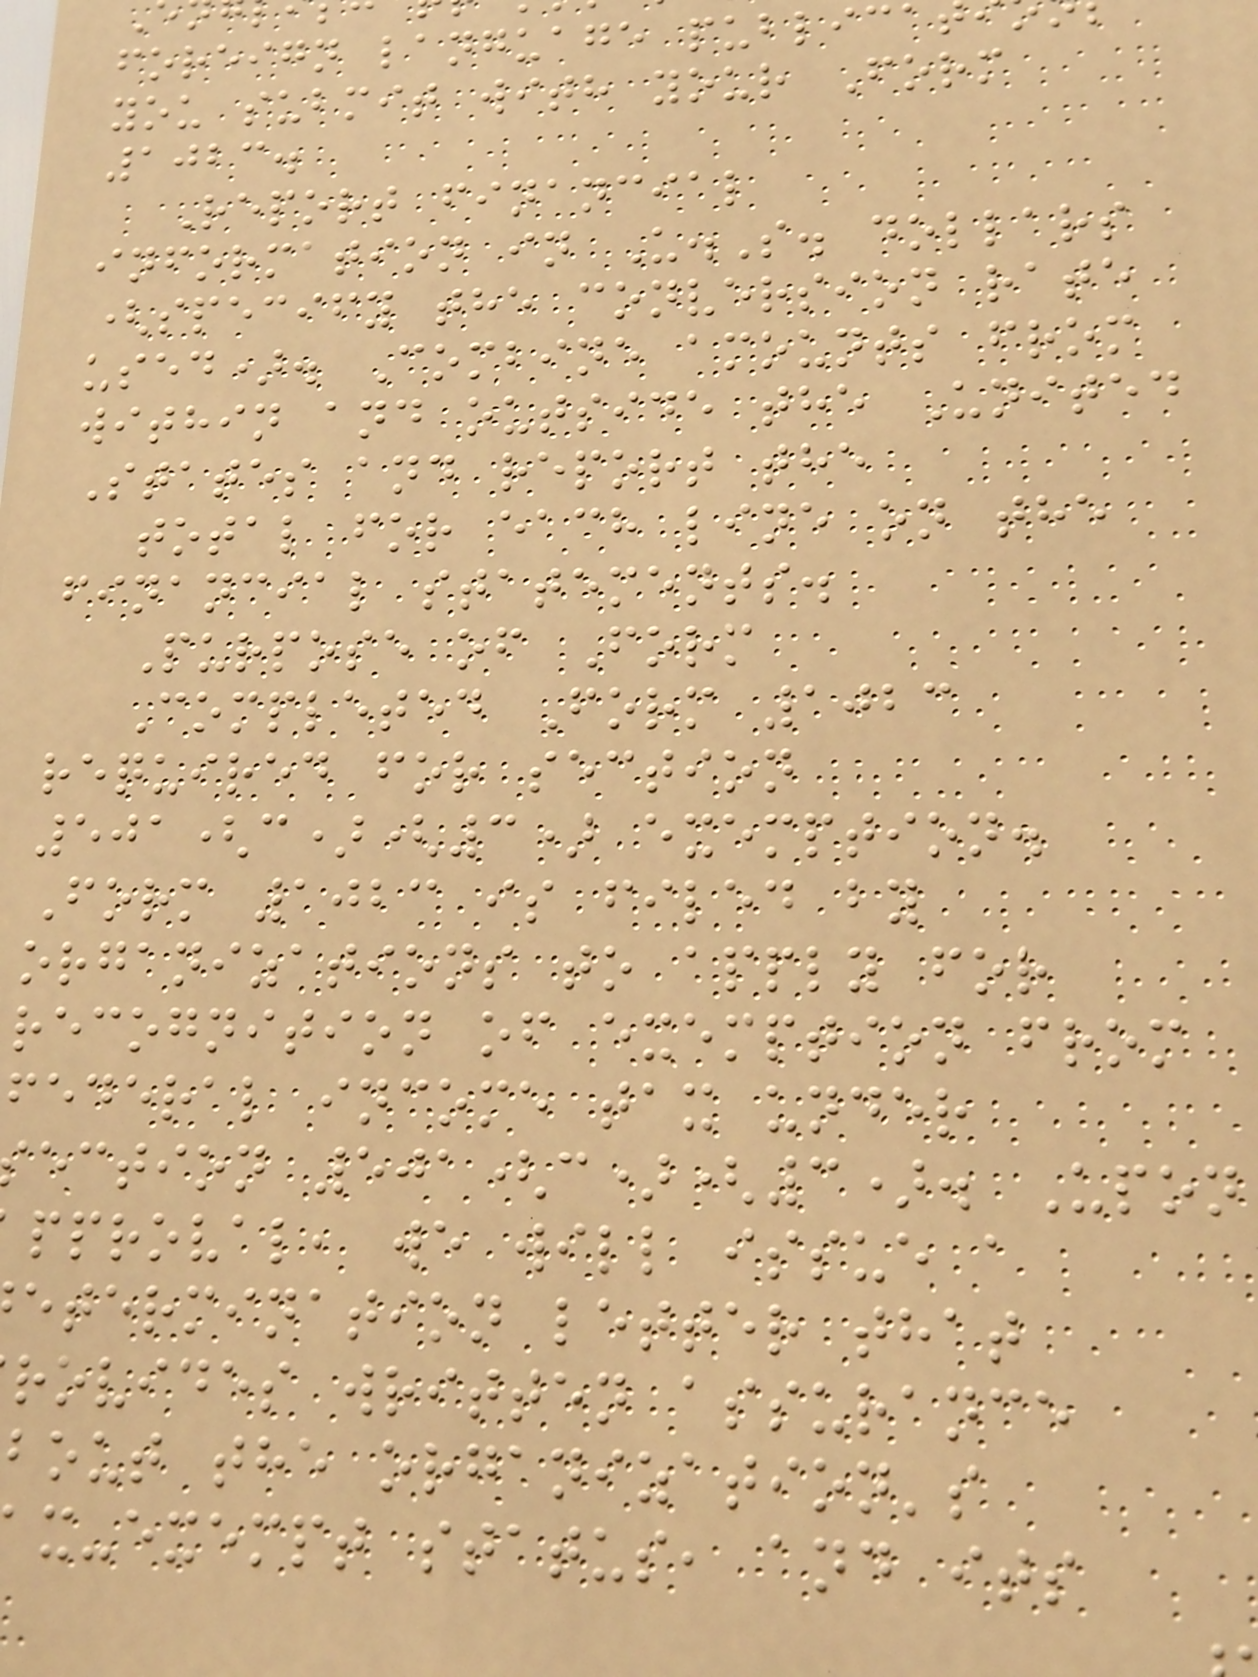foreign language publica
you submit with your Form
1023.
Report financial
information in U.S. dollars
(specify the conversion rate
used). Combine amounts from
within and outside the United
States and report the
total for each line on the
financial statements.
Purpose of Form
Completed Form 1023
required for section
501(c)(3) exemption.
Form 1023 is filed by
organizations to apply for
recognition of exemption from
federal income tax under
ection 501(c)(3). Upon
pproval, we will issue a
etermination letter that
rovides written assurance
bout the organization's
x-exempt status, and its
